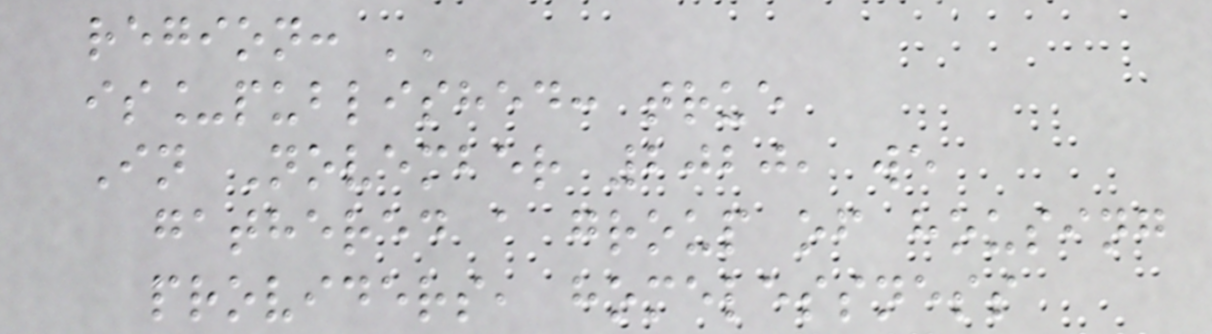region: ''
is_published: true
In November 2020, we
gathered a group of housing
providers, homelessness
